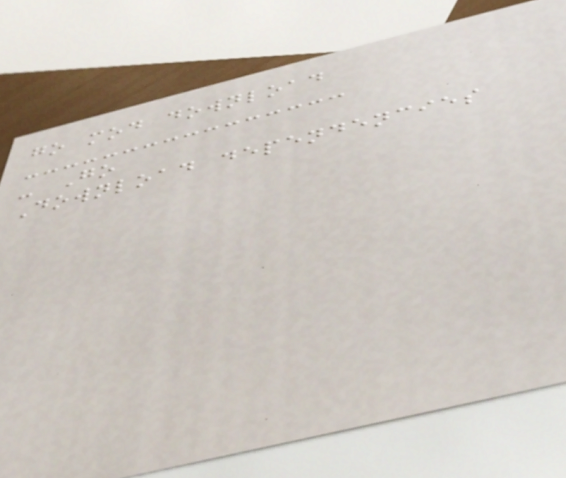go mod download
- Go
Download dependencies
